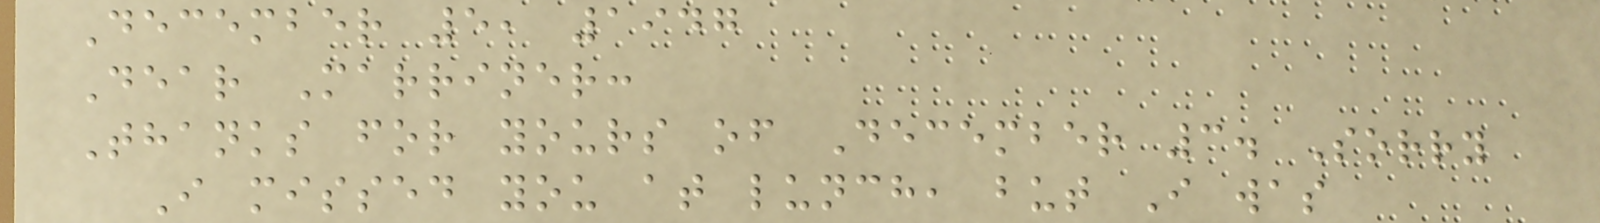December 5, 1947
Dear Marriner:
Thanks for yours of December 3. Sorry
I missed you at lunch, but I was
